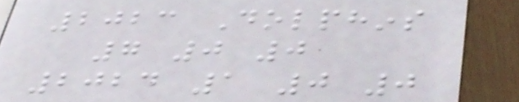2023 Dolphins
7 0 0
2024 1 0 0
